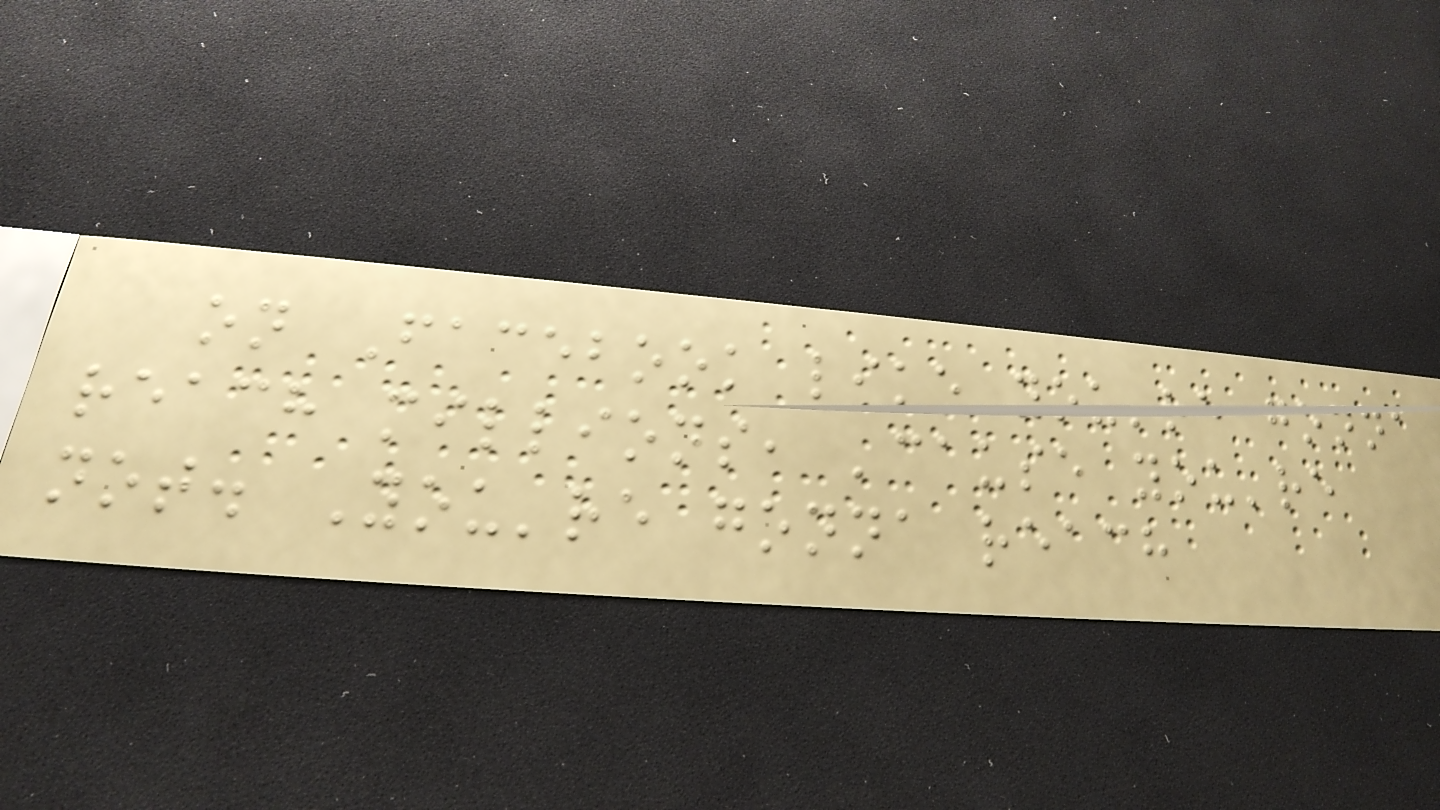on Facebook like you're gonna
reach millions, 'cause you're
not. You're gonna reach
